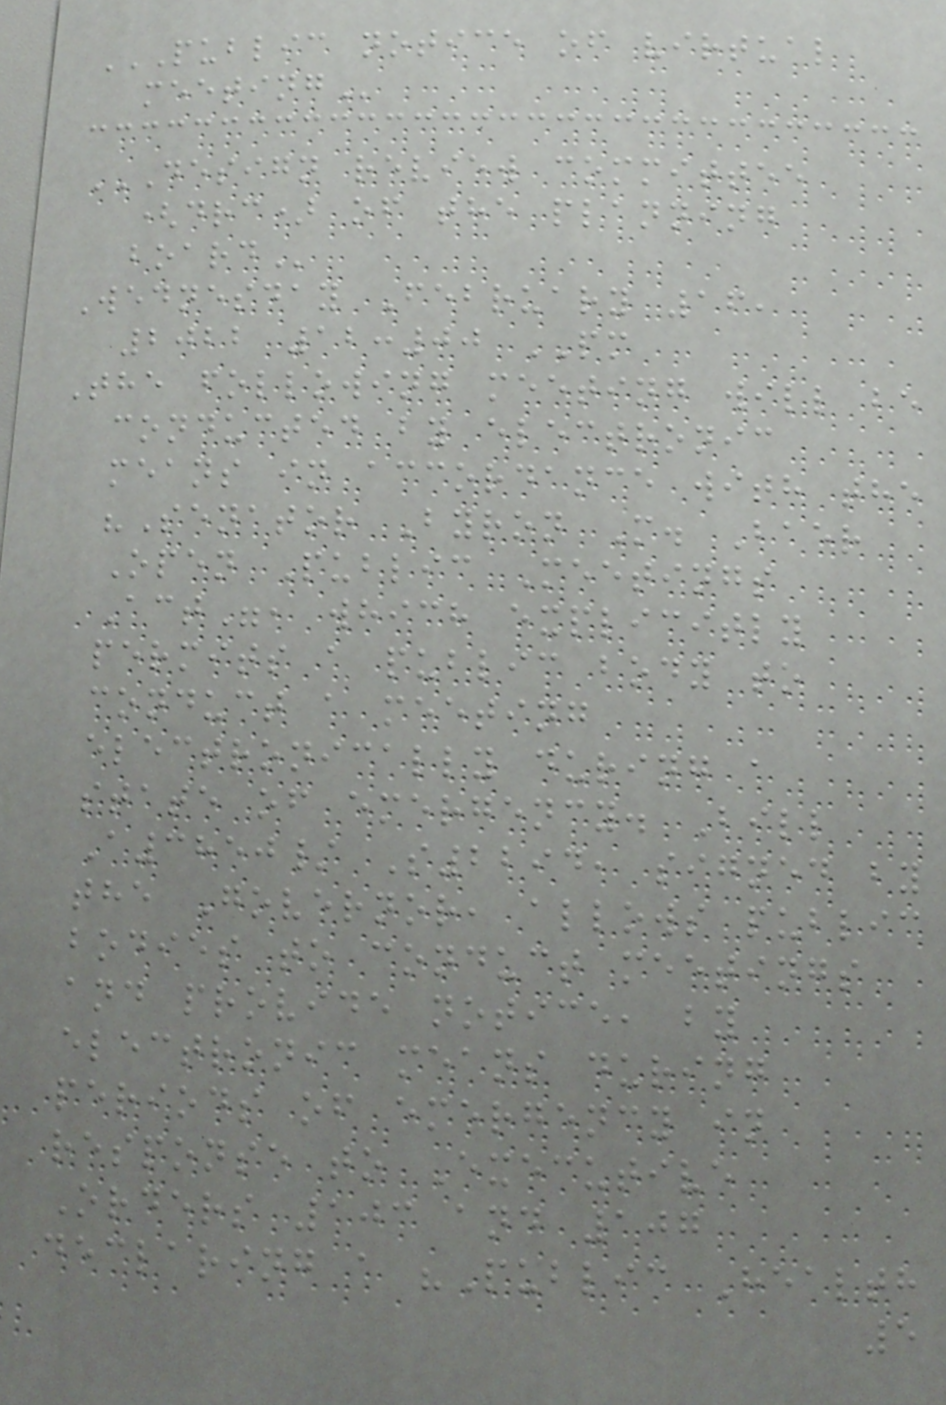PUBLIC NOTICE OF VIRTUAL
MEETING
DESIGN REVIEW COMMITTEE
(DRC) OF THE PLANNING
BOARD
Wednesday February 16,
2022 12:00 PM
The following meeting will be
conducted by electronic
means in accordance with the
"Senator Byron M. Baer
Open Public Meetings
Act", which explicitly
permits a public body to
conduct a meeting
electronically during a
state of emergency. Bill
A3850/ S2294, signed by
the Governor, allows public
bodies to conduct meetings
and provide notice, by
electronic means during
periods of emergency in
response to Executive
Orders 103 and 107
declaring a "Public Health
5
